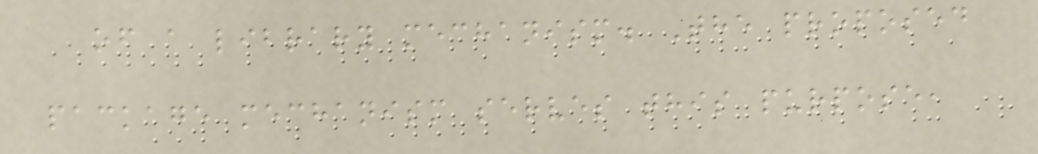of a library mechanism. The proposed
package mechanism serves this purpose,
